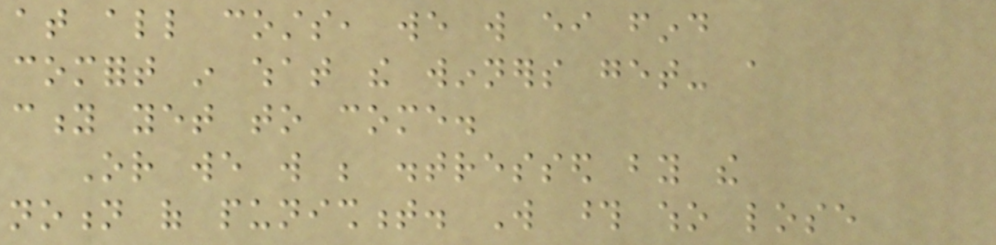at all costs, we will either find
comfort in what the winners get- a
city yet to come.
Or we will be distressed by the
notion of punishment. Will those who lose
